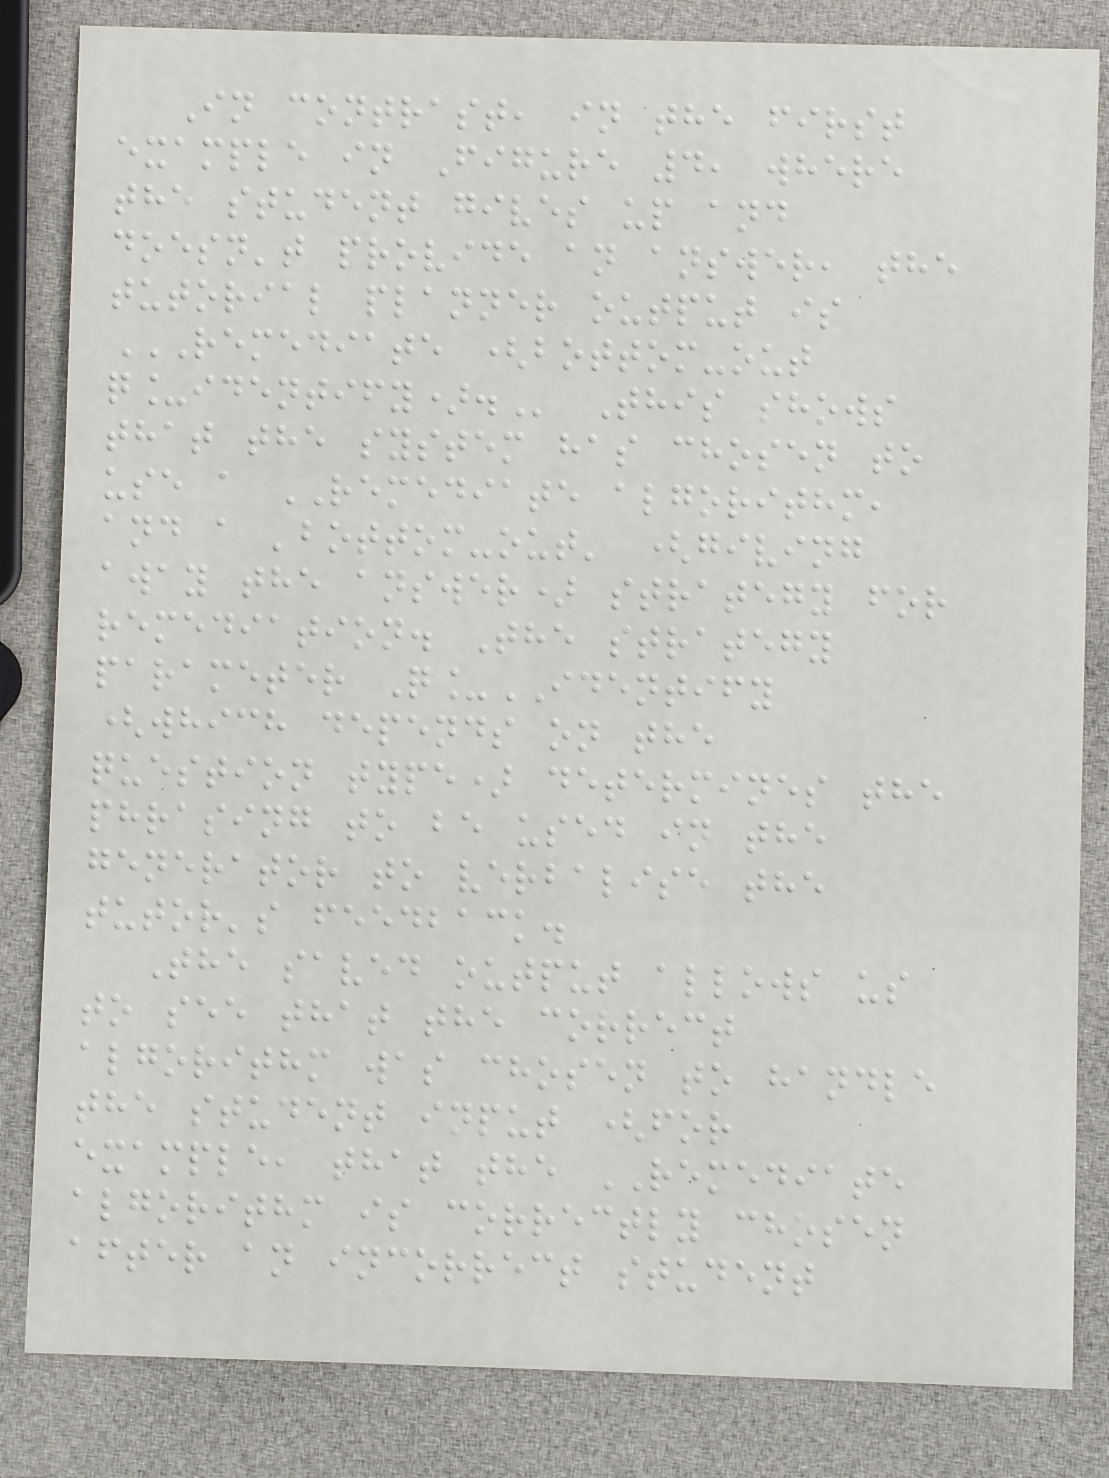In contrast, in the first
example in Figure 4, where
the student gives up and
doesn't provide an answer, the
tutorial planner output is
REMEDIATE (BOTTOM-OUT
Q_IDENTIFY). This shows
that the system has chosen to
use a REMEDIATE algorithm,
and a 'bottom-out' (giving
away the answer) strategy for
remediation. The strategy
parameter Q_IDENTIFY
(which depends on the
question type) determines the
phrasing to be used in the
generator to verbalise the
tutor's feedback.
The saved output allows us
to see that the correct
algorithm was chosen to handle
the student input (for
example, that the REMEDIATE
algorithm is correctly chosen
after an incorrect student
